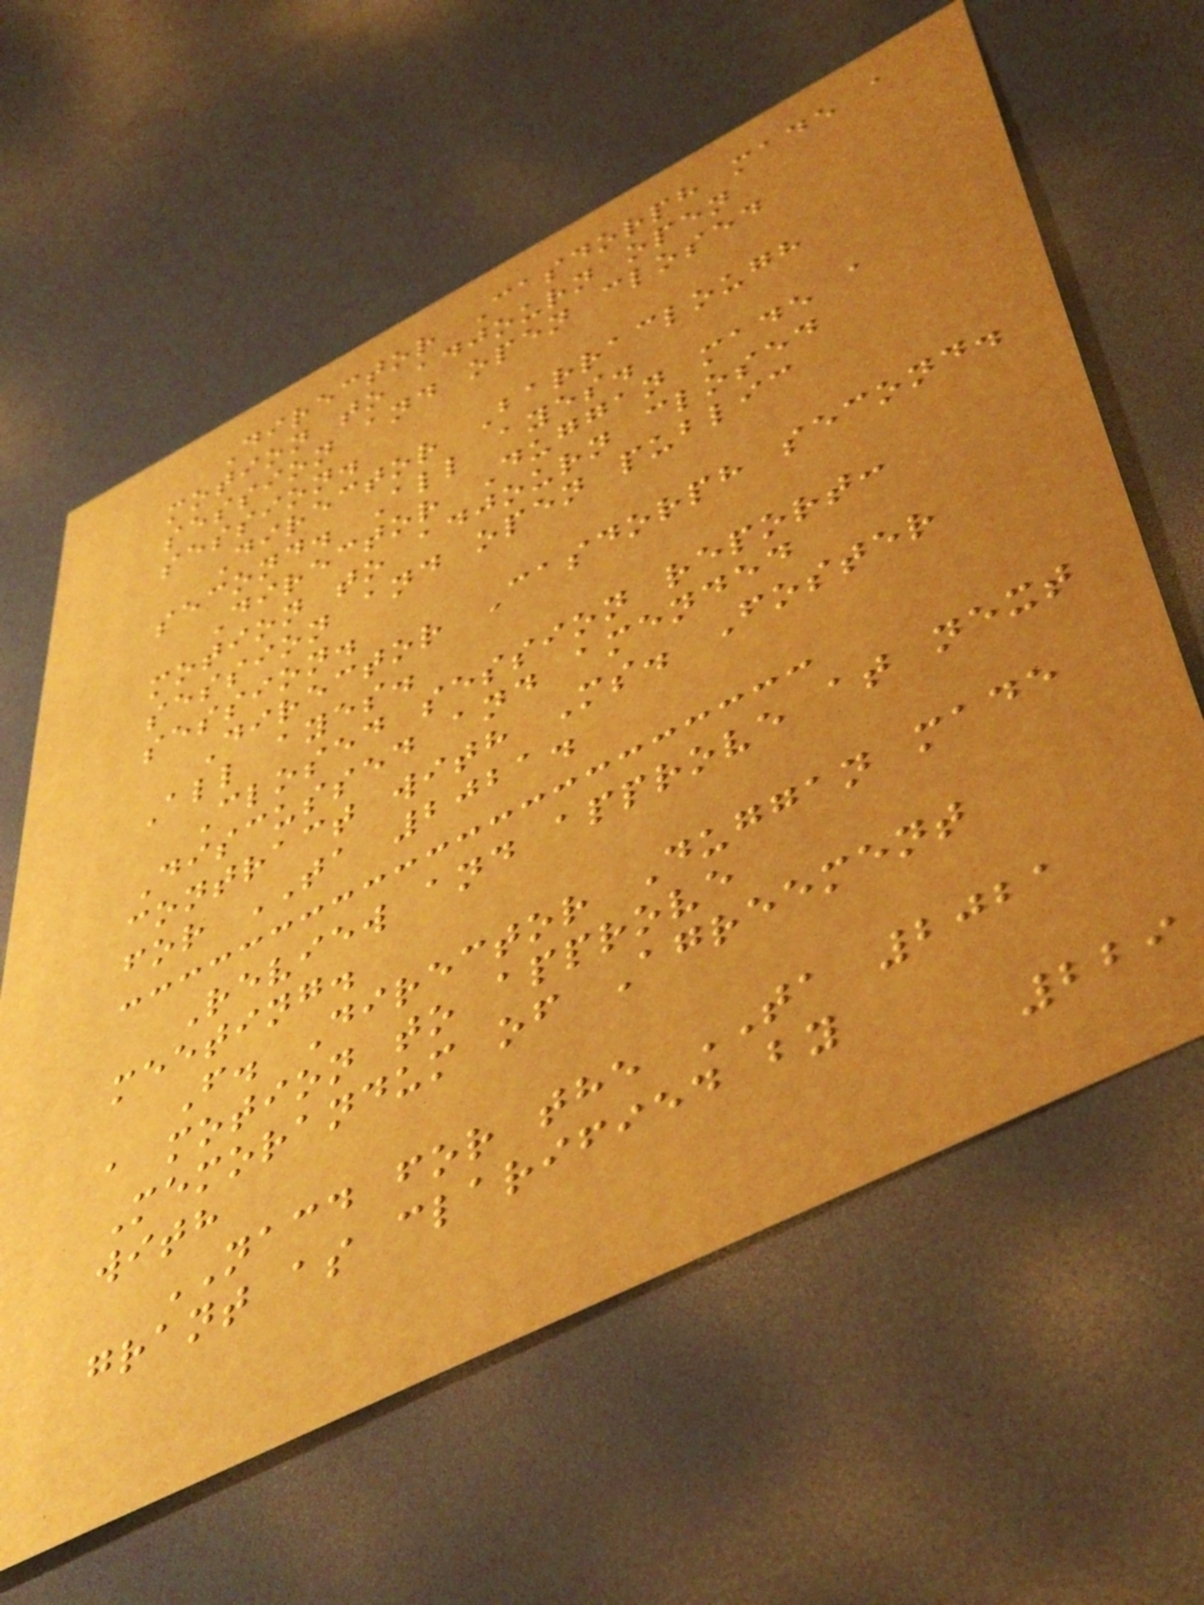Director Casdorph made a
motion to adjourn open
session and open closed
session.
Director Barraclough
second. All ayes.
Director Duggan made a
motion to adjourn closed
session and open public
session.
Director Casdorph second.
All ayes.
Closed session report:
Discussed and amended
contract with Ms. Foster
for TA 2021.
Review and approve at next
meeting.
F. Director Duggan made
a motion to approve
Memorandum of Agreement
with
NACD for the TA 2021
grant as clarified by
229
